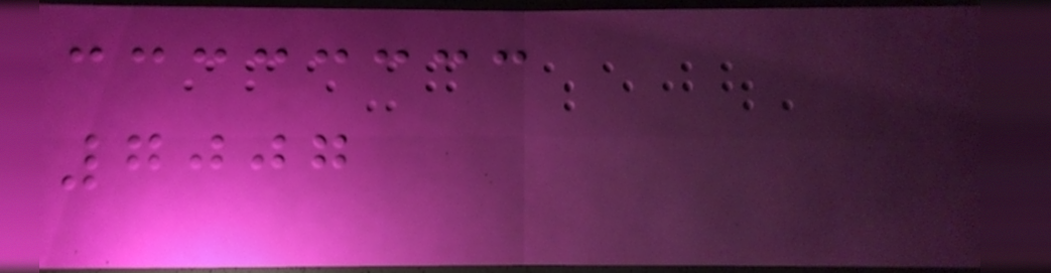7007
